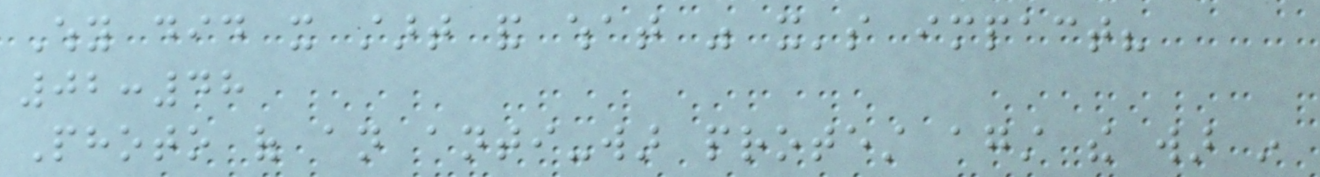Why did it start and what was it's impact?
02:48
Photo of an anti-war protest against the war in
